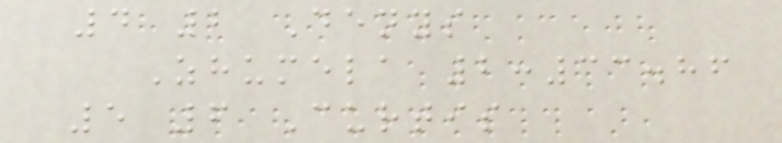4 2 Denys
Zhumela 2:33.86
5 6 Curtis
